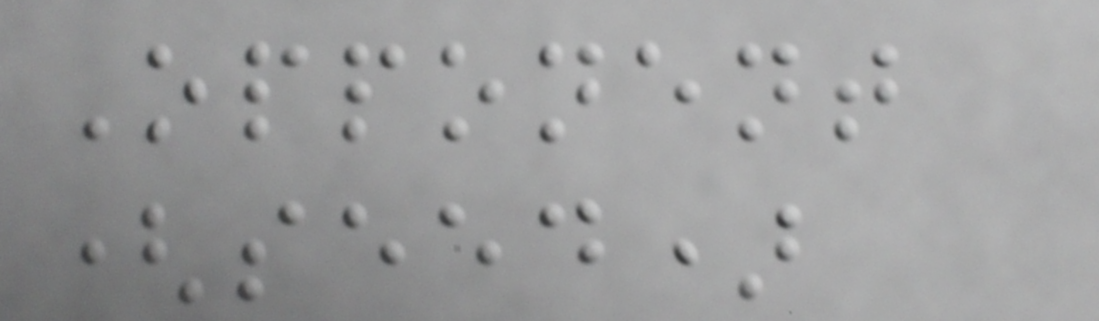Opponent
(seed)
